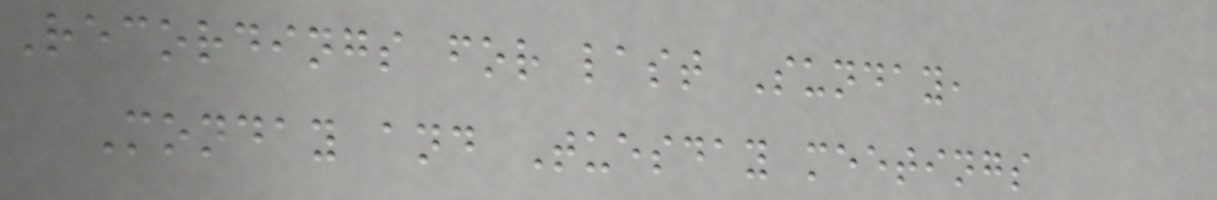Recordings for last Sunday,
Monday and Tuesday meetings
